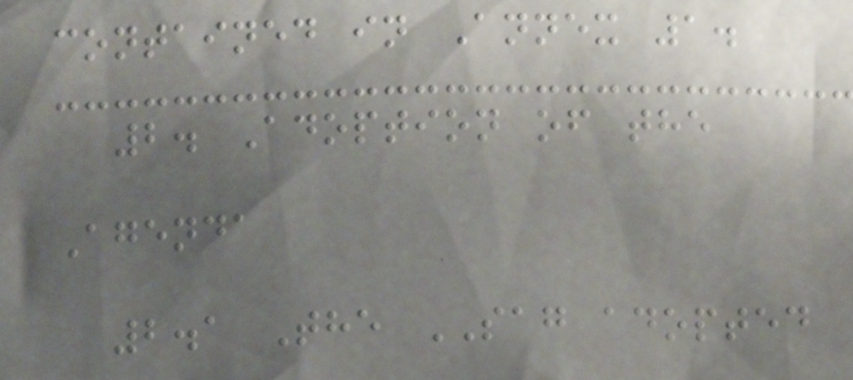contained in Annex 1.
2. Adoption of the
Agenda
2.1 The SAG adopted
